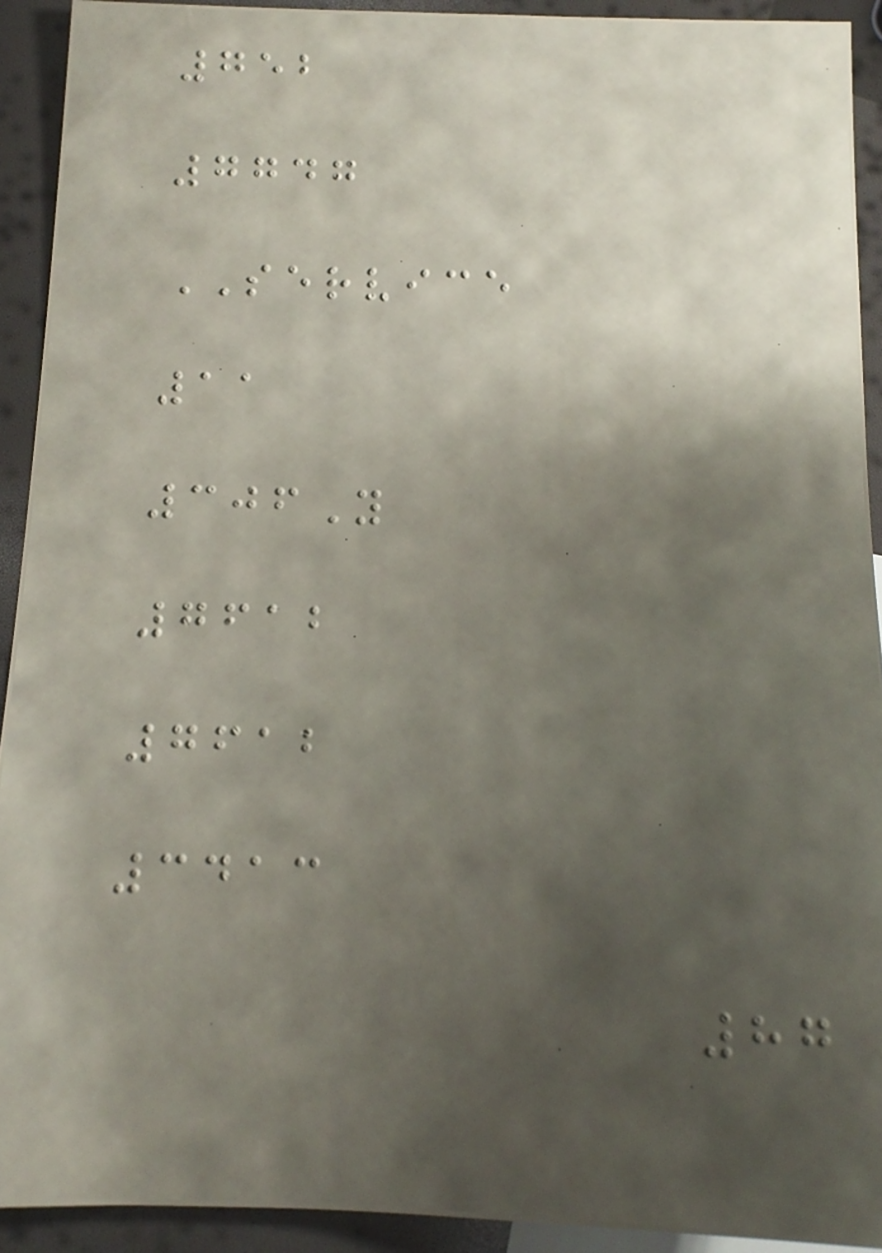752
7747
SERVICE
11
306Y
7612
7612
3413
87
